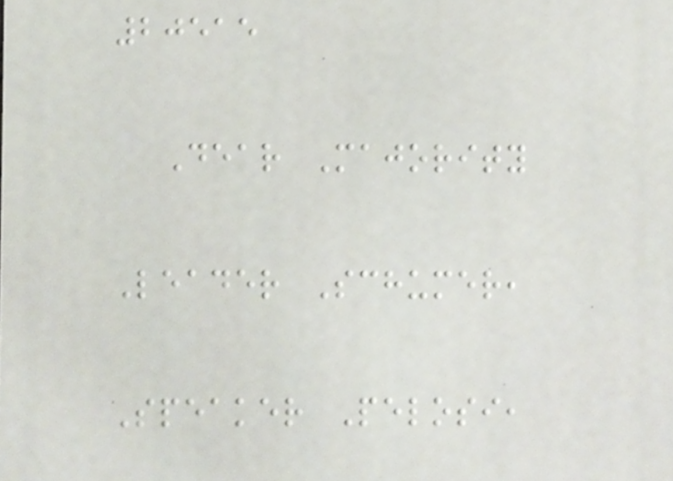20515
Dear Majority
Leader Schumer,
Speaker Pelosi,
